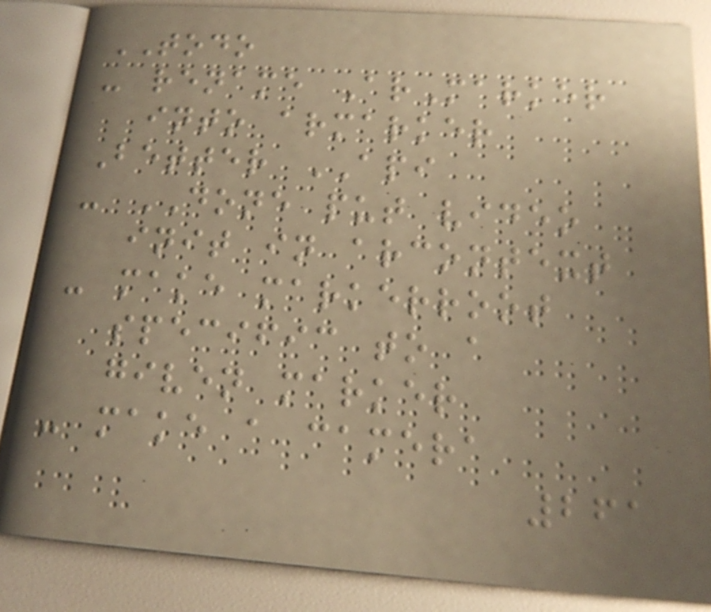TODO
- rename ArMarker
into armarker
Better API
- DONE put video
init in arcontext
- make markerroot
specific to a
given marker
- make a camera
261
